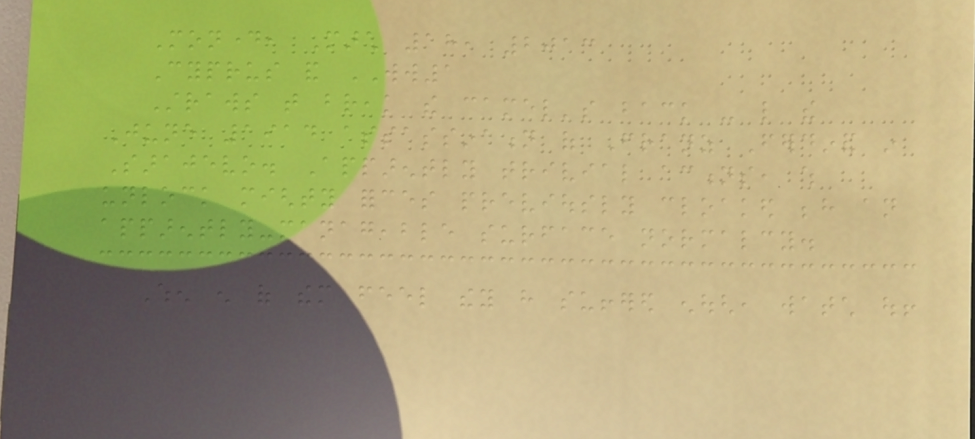Monday, March 18, 2013
Cyprus and WW1
Straws that break the camel's back - like the
June 1914 assassination of Franz Ferdinand in
Sarajevo. Apparently trivial actions, which
unlock mighty forces previously cloaked behind an
apparently-manageable surface normalcy.
When enough of them feel they have suffered enough, watch out!
